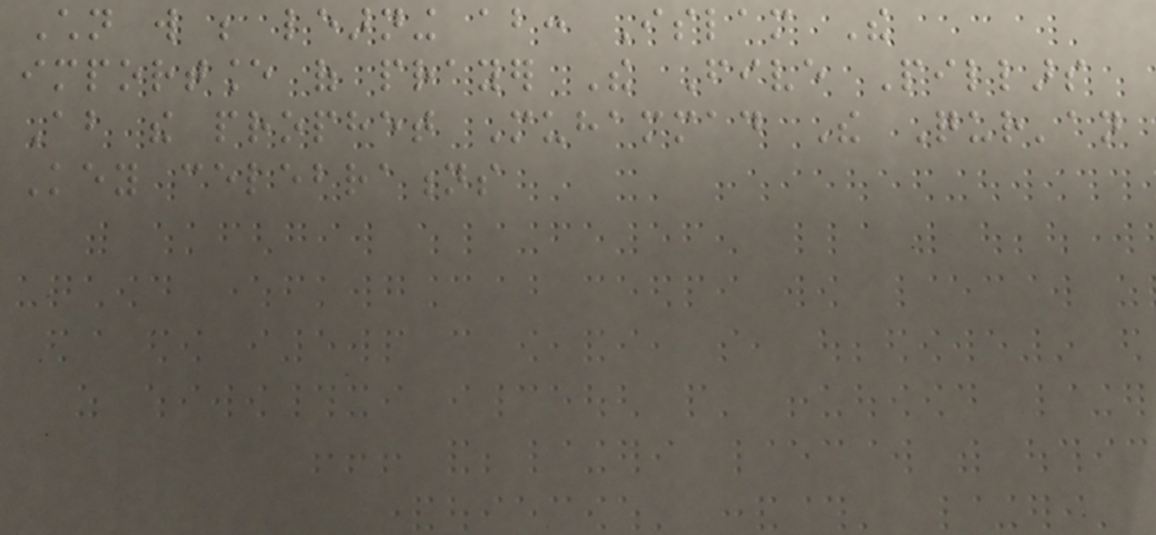Children will be learning about: Islam The
importance of prayer The Five Pillars
About the prophet Muhammad The Qur'an
Key celebrations
